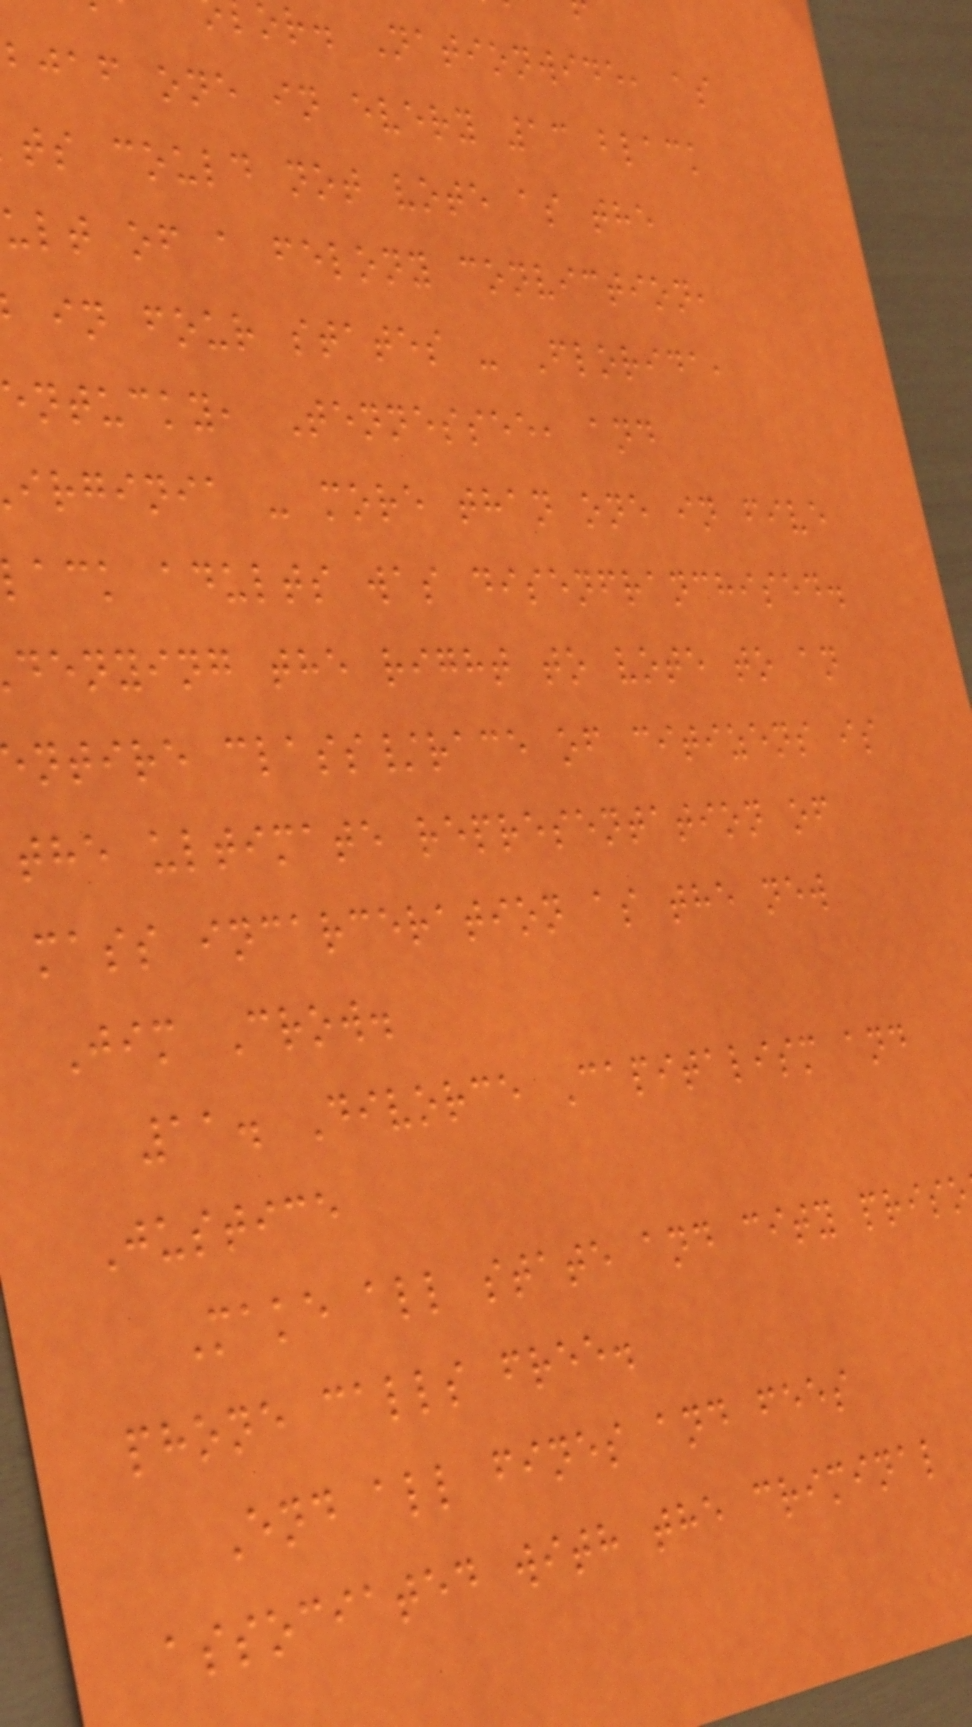or. Nationwide, as
bjaf one in every 13 black
ts could not vote as the
ult of a felony conviction,
in four states - Florida,
ntucky, Tennessee, and
irginia - more than one in five
ack adults was disenfranchised.
denying the right to vote to an
ntire class/race of citizens is
the ultimate representation of
mass incarceration as the new
Jim Crow.
11. Divorce Capitalism and
Justice
Make all state and city priso
phone calls free.
End all fines and fees
associated with the criminal
